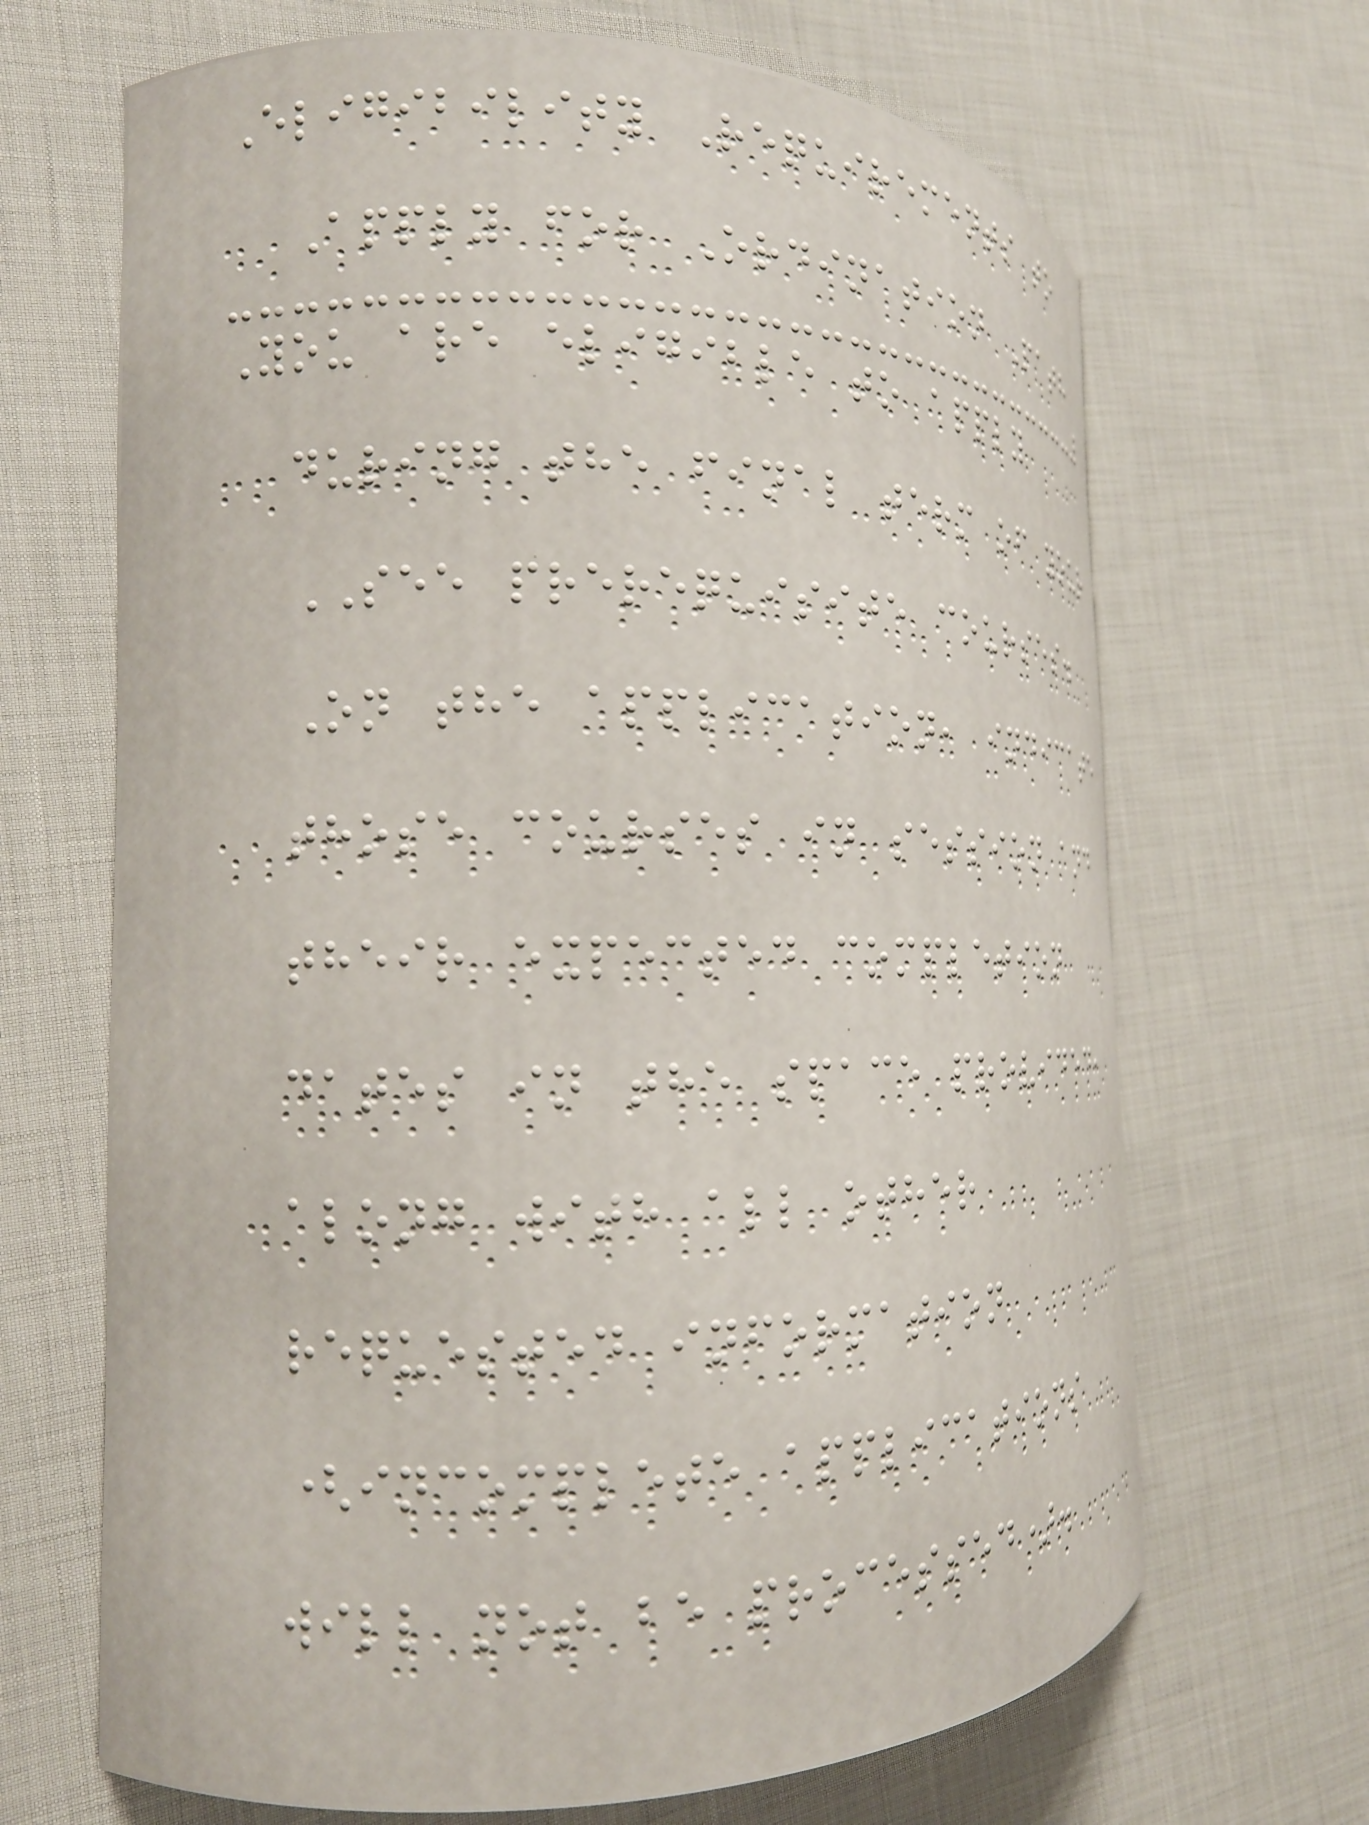Eligibility Requirements to
Apply for Ordination Path
You are eligible to apply
during the final term of your
SEE prerequisite courses.
On the application, indicate
those courses in session and
their expected completion
dates in the space provided,
along with all other
requested information
(incomplete applications
will not be processed).
